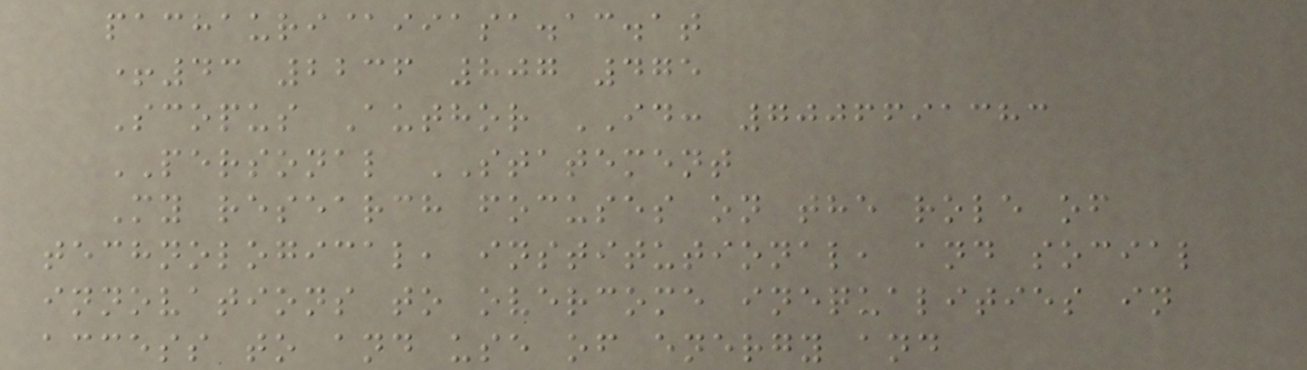pachauri@iiasa.ac.at
+43 2236 807 475
Scopus Author ID: 7006691383
PERSONAL STATEMENT
My research focuses on the role of
technological, institutional, and social
innovations to overcome inequalities in
access to and use of energy and
